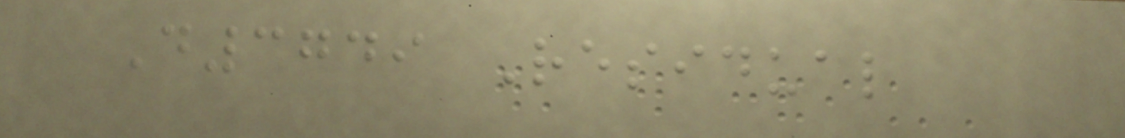D3749 Residual
